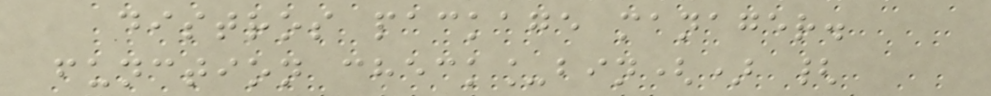distros package manager.
function check_bin() {
